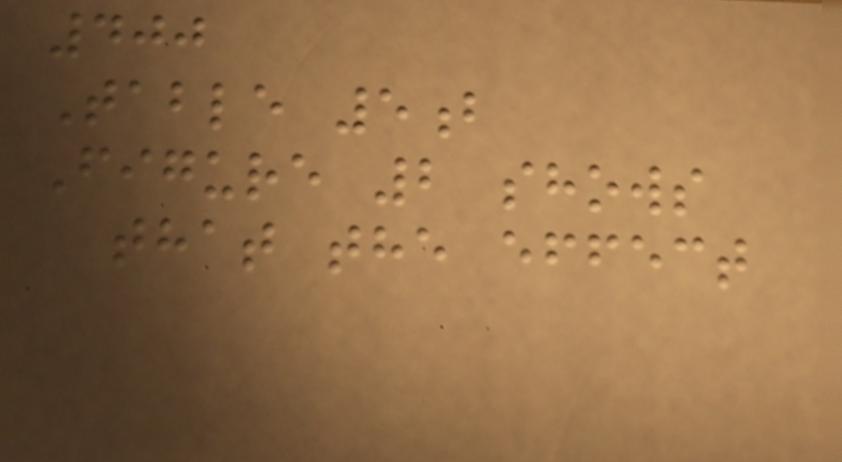400
Table 5b
Figure 2 shows
that the effect
